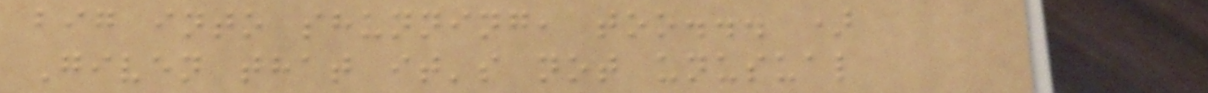big into shunning, too... )
Given that it's not unusual
